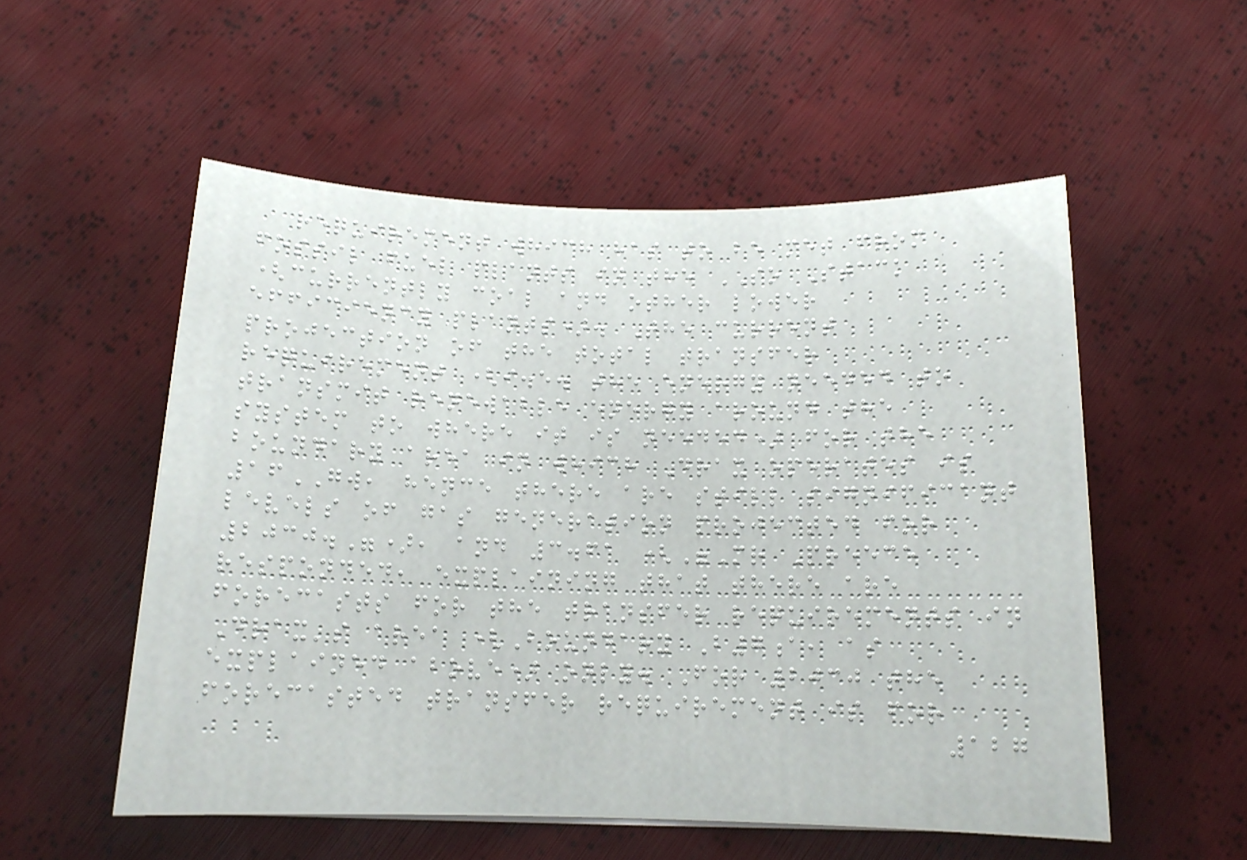requirement which has to be met from
fossil fuel plants in the SO Stack
(currently coal and other lower
efficiency plants). The current
projection of the total transfer
requirement (i.e. the energy needed to
transmit renewable energy around the
system to where it is needed) for the
boundary area in which Drax operates is
16GW, hence there are still significant
levels of gas generation projected for
2030."), and 3.61 ("Mr Preece
responded, explaining that there are
forecasts for the transfer requirements in
Drax's area (Boundary B7a, as
explained above) only. For 2030 the
forecasted transfer requirement is for
127
